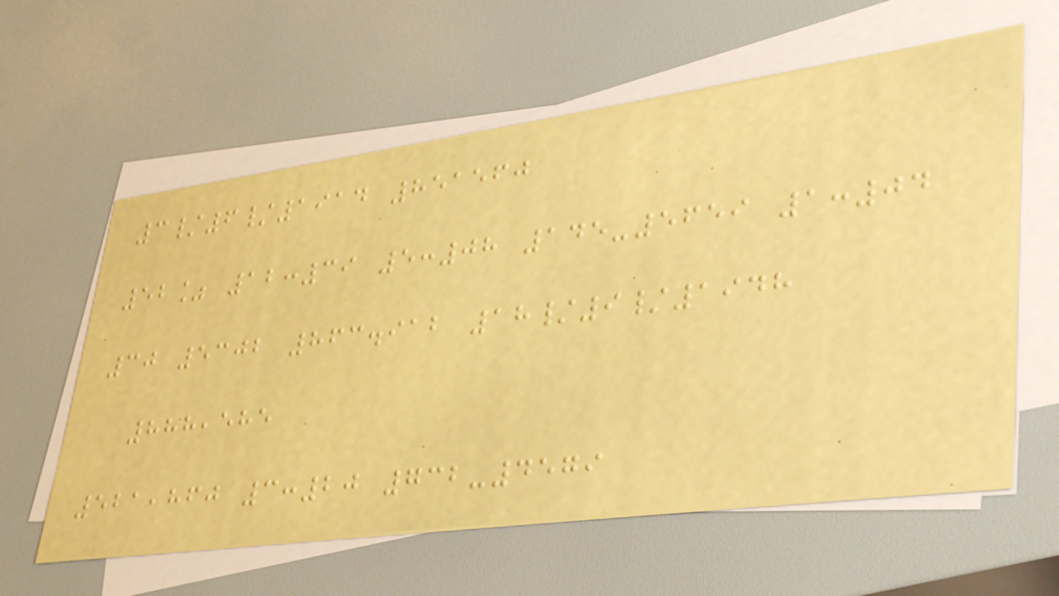3/6/1914 851560
52% 12:39 5:08 145-5659 1:04
30 5302 863.912 18/9/1948
888,585
521,860 3:20 732-4579
